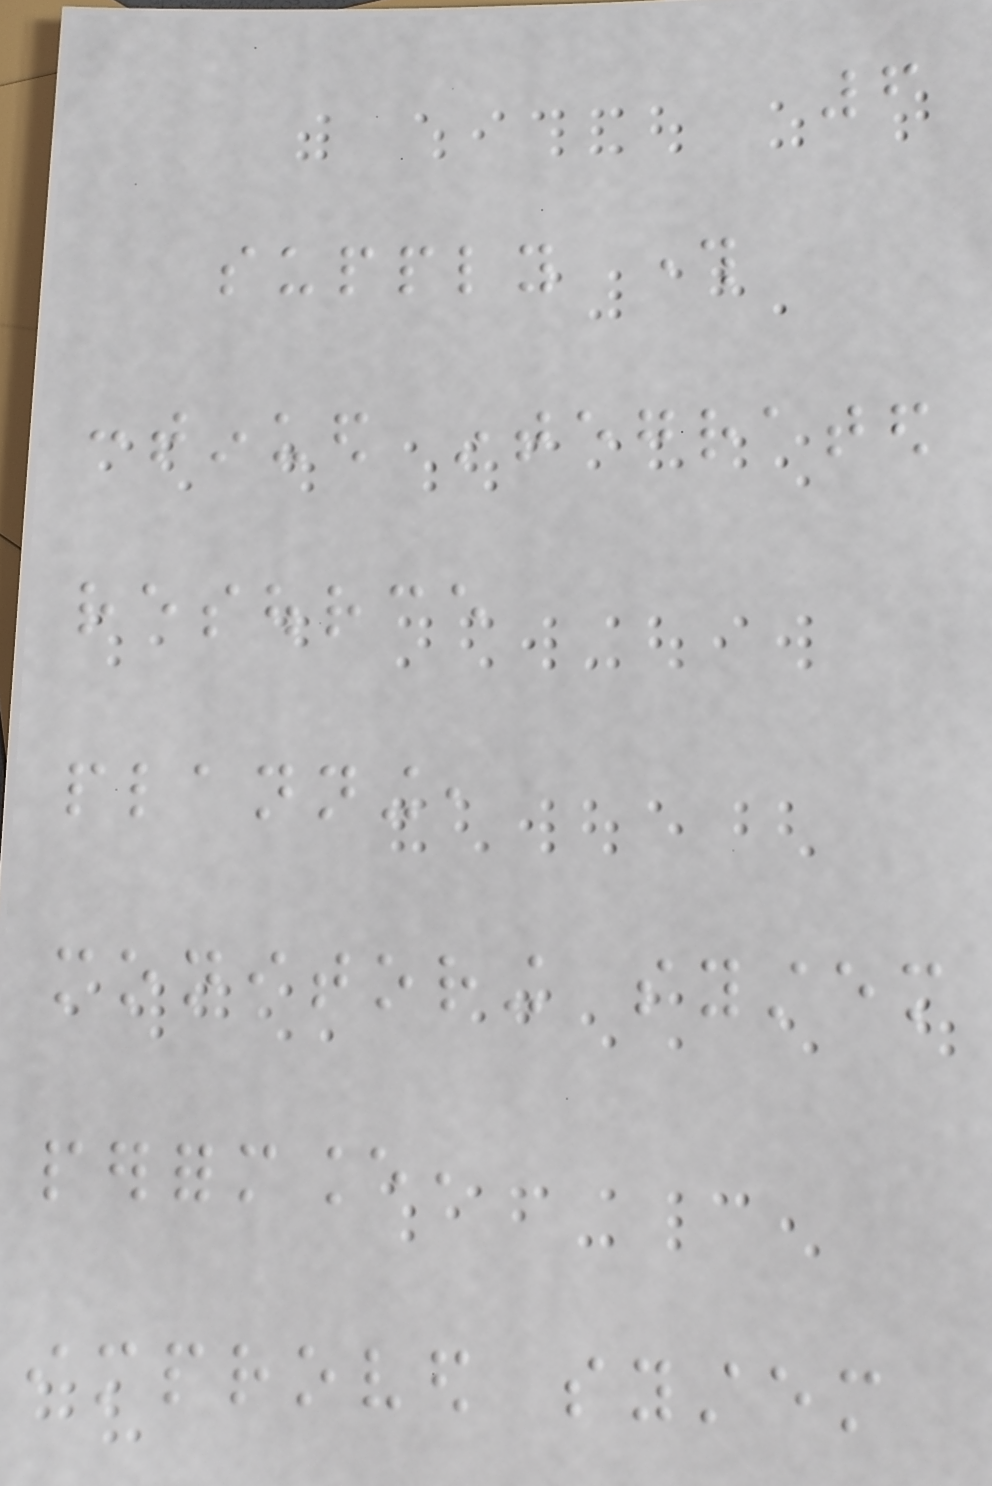6
supply through
continued integrated
resource
planning,
monitoring system
performance,
improved system
